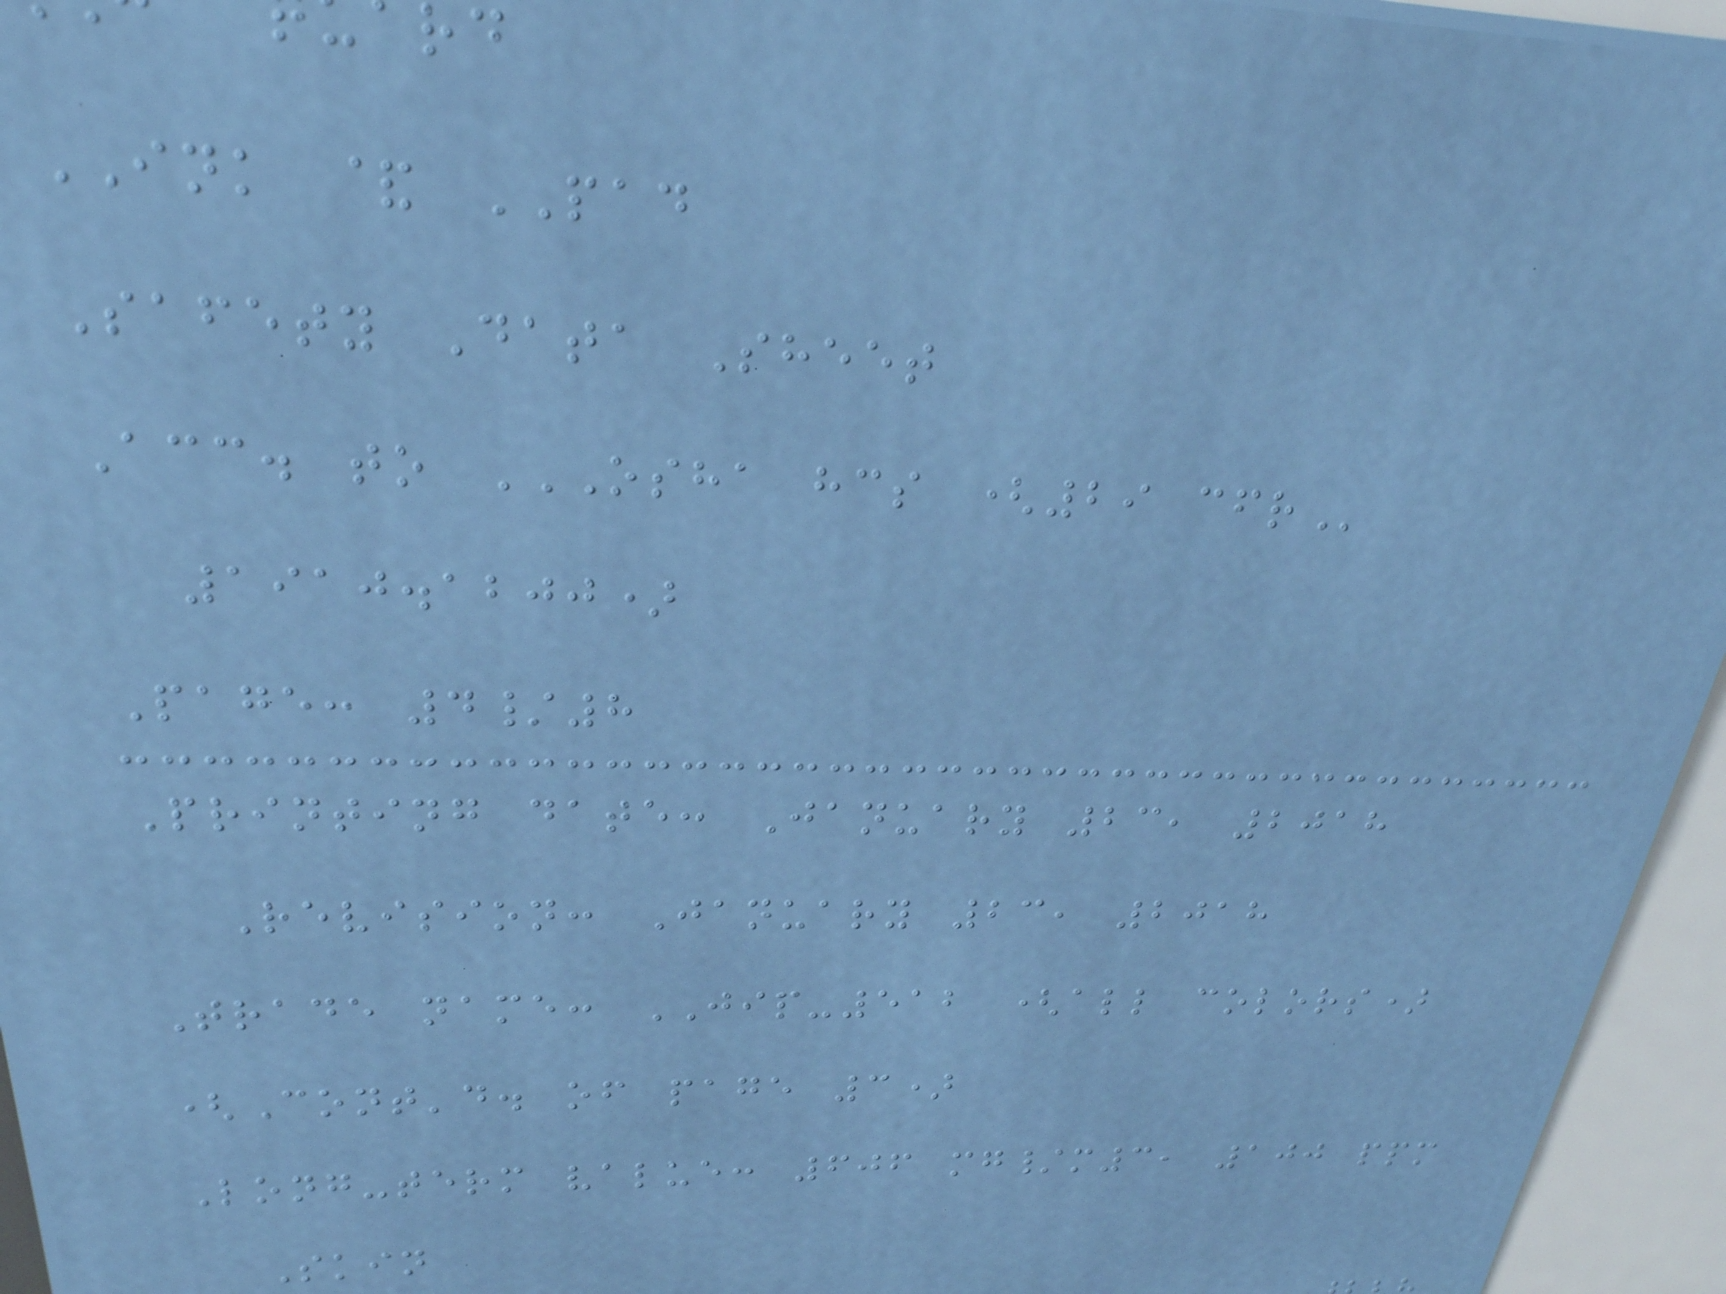INK & PAD
Safety Data Sheet
Acc. to OSHA HCS (29 CFR
1910.1200)
Page: 4/8
Printing date: January 23, 2018
Revision: January 23, 2018
Trade name: JIP-512 (all colors)
(Cont'd. of page 3)
Long-term value: 606 mg/m3, 100 ppm
Skin
